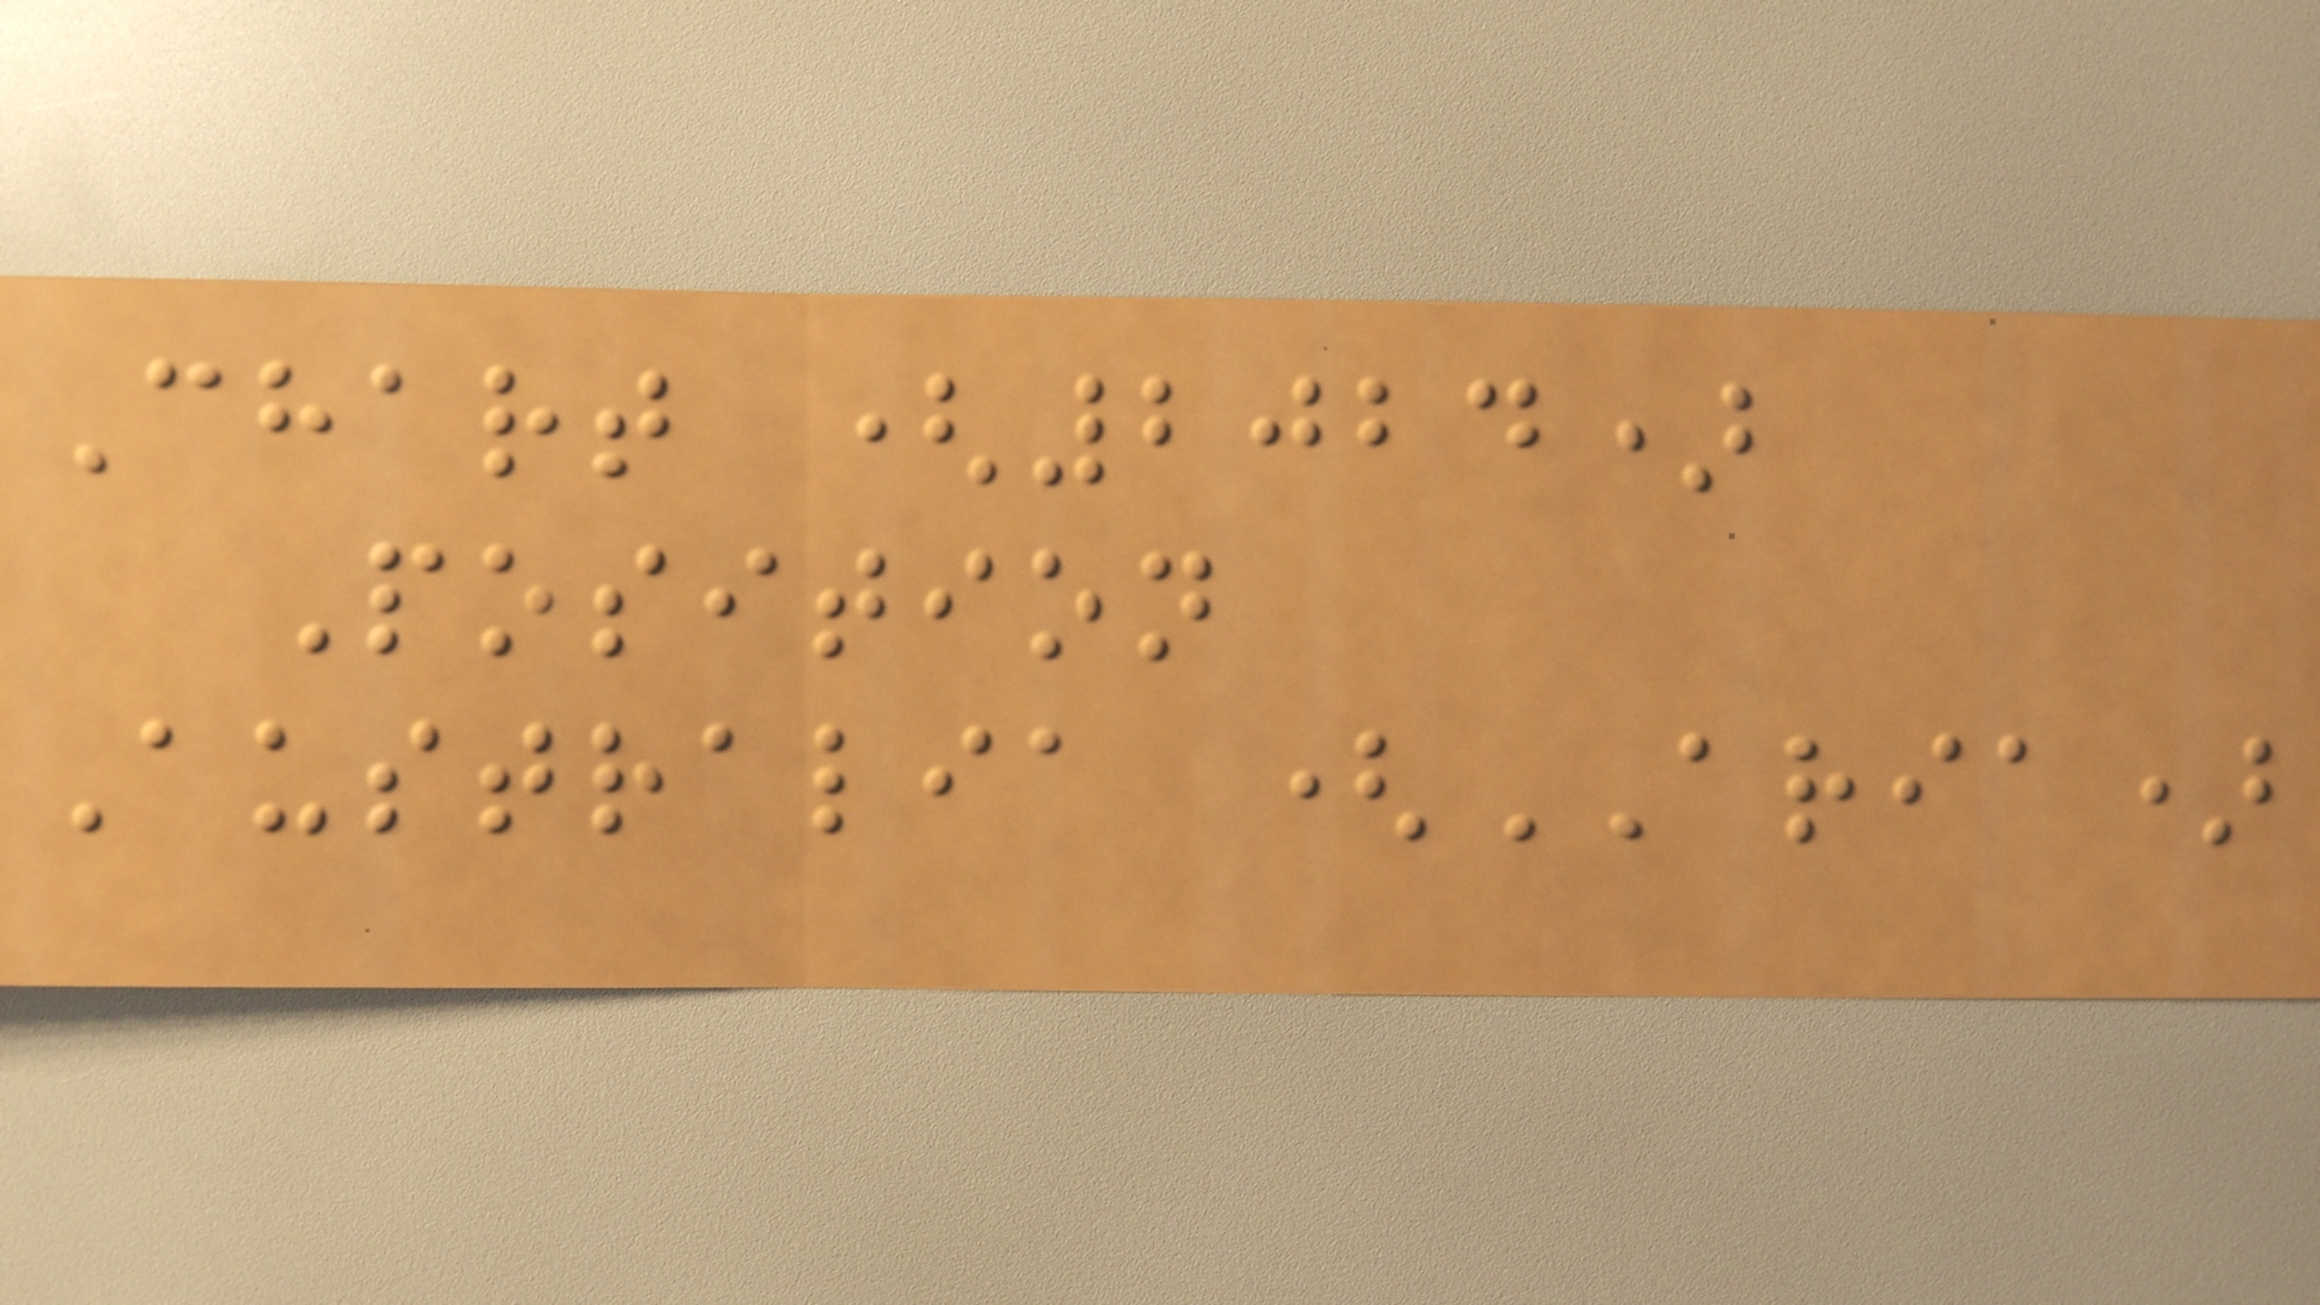Chart (2024)
Position
Australia (ARIA)
